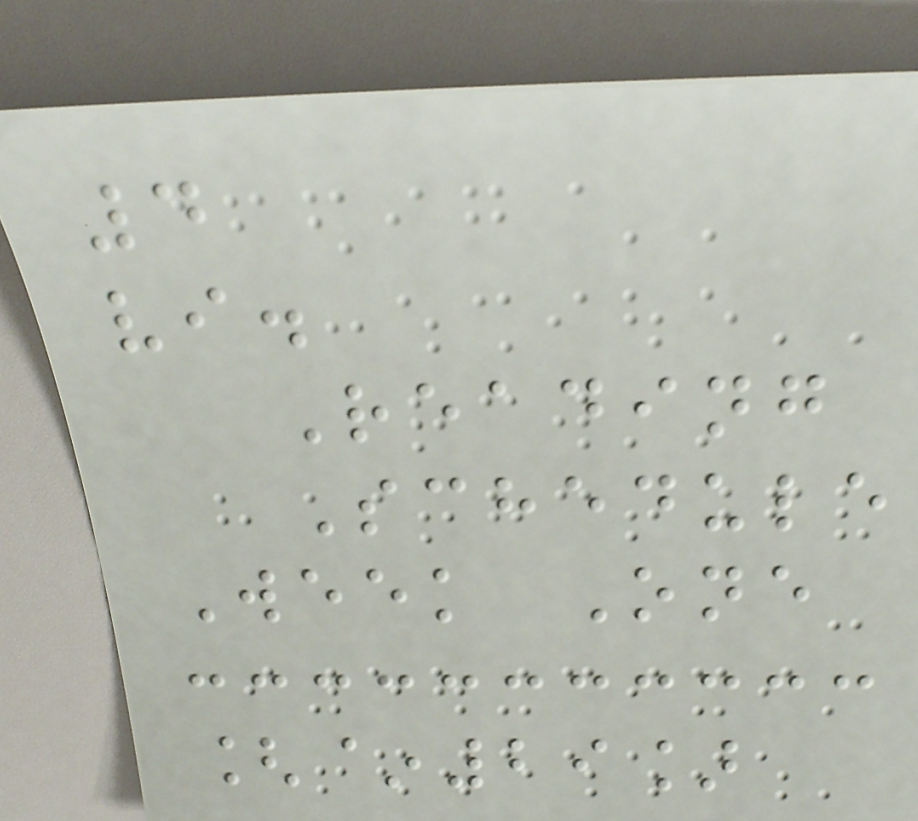4
vi.
Reading
Schedule
Week One
[~29]
